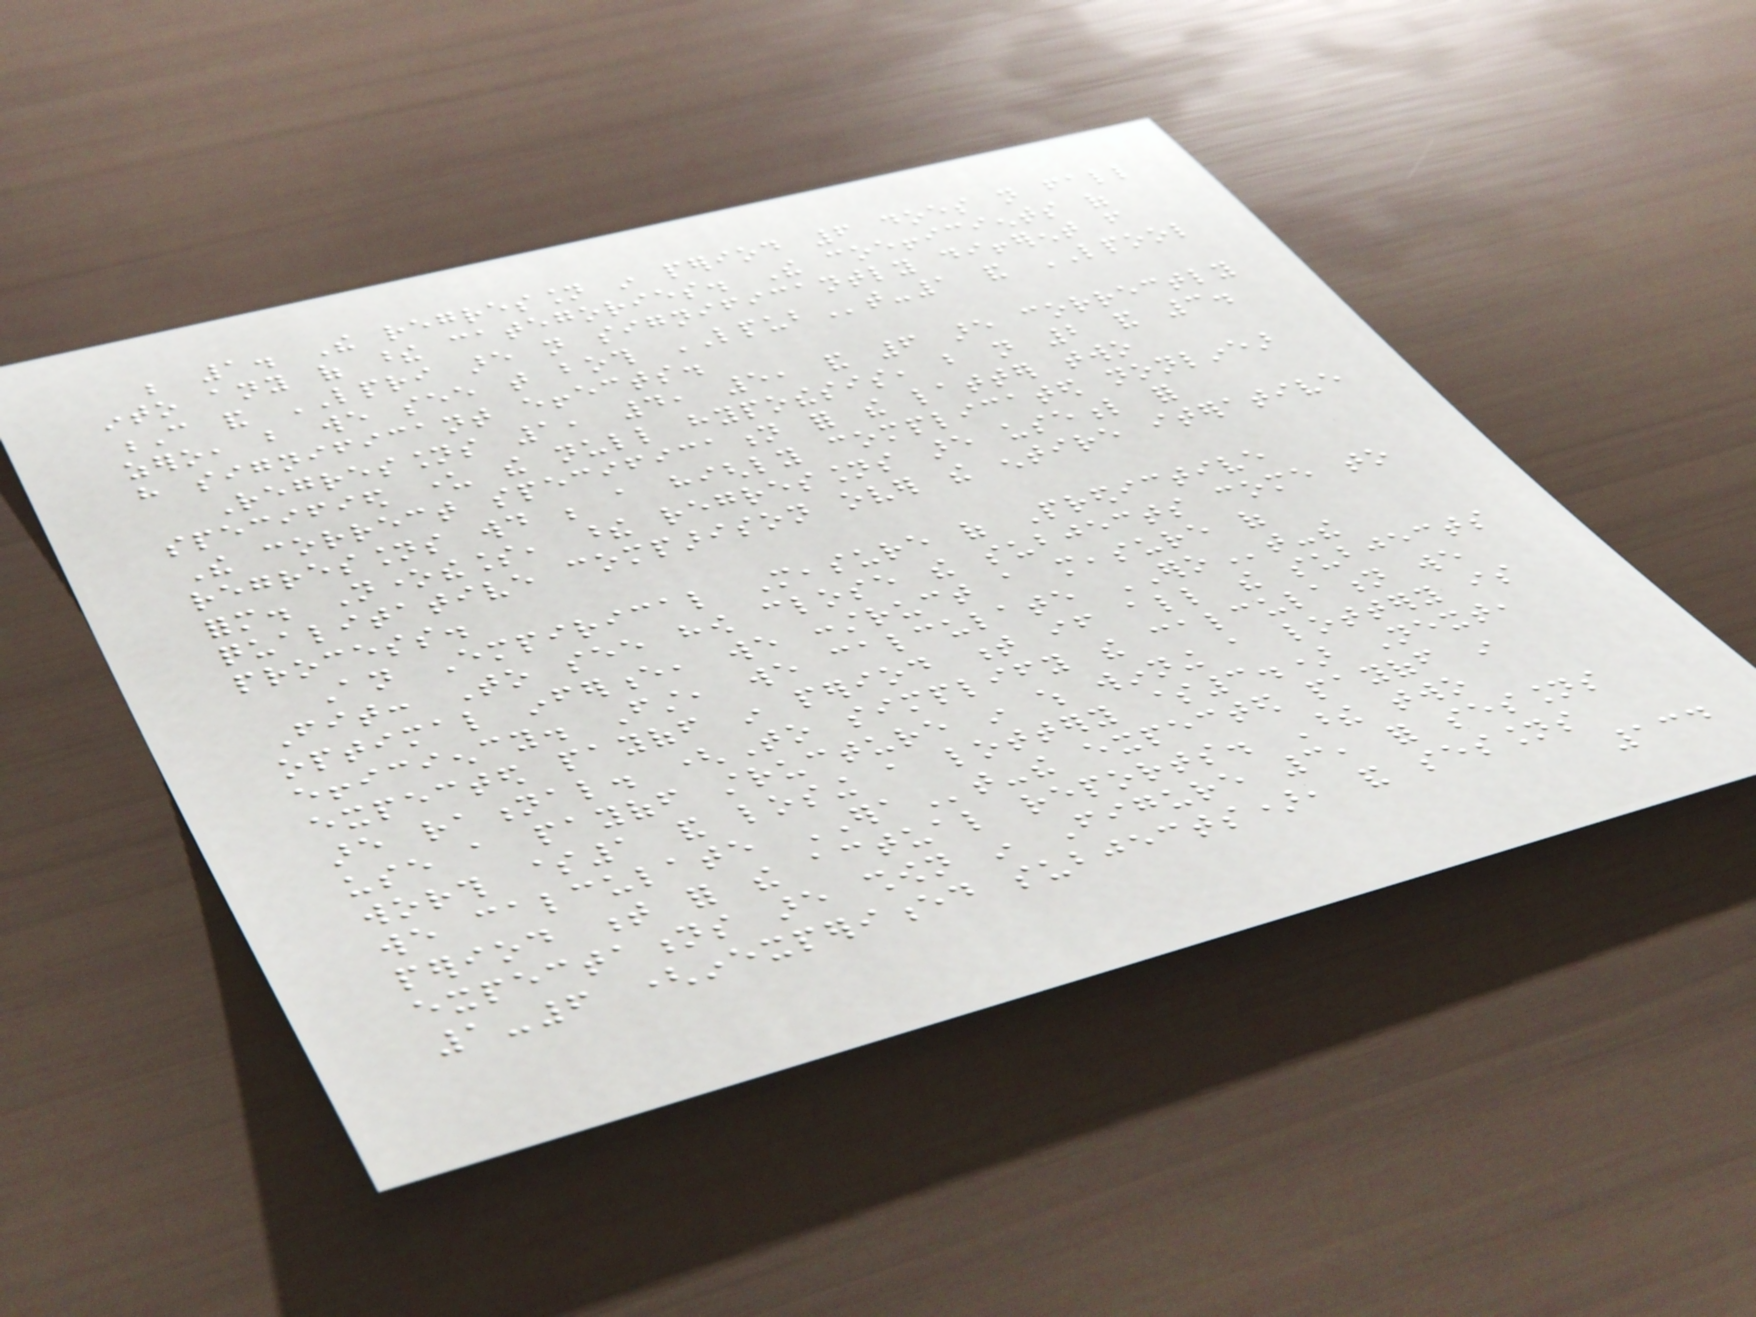be 1. The regression in period 6 does not fall
into any of these categories. The coefficients of
C and LPRI are not significantly different from
zero, but we see that both LPUBt-1 and LPOOL
have significant effects.
Regressions 1, 4, 5, and 6 are correctly
specified under the null hypothesis, but not 2 and 3.
The correct specification for the latter two
regressions would be a highly complicated nonlinear
form. Nonetheless, these regressions are useful for
qualitative comparison over the entire iterative
process.
An Empirical Measure of Predictive
Fit: To see how close the subjects come to
optimal inference, we construct a measure of
efficiency. First, we calculate EROt-the
expected payoff in period t if all the subjects
are rational. (To simplify the calculation we
use a payoff structure in which winning a lottery is
worth $1 and losing a lottery $3.) Next,
we calculate ERAt-the expected payoff in
period t for the actual reports. These two
expectations are shown in Figure 3, for sessions
1-6 (inexperienced subjects), and sessions
134
